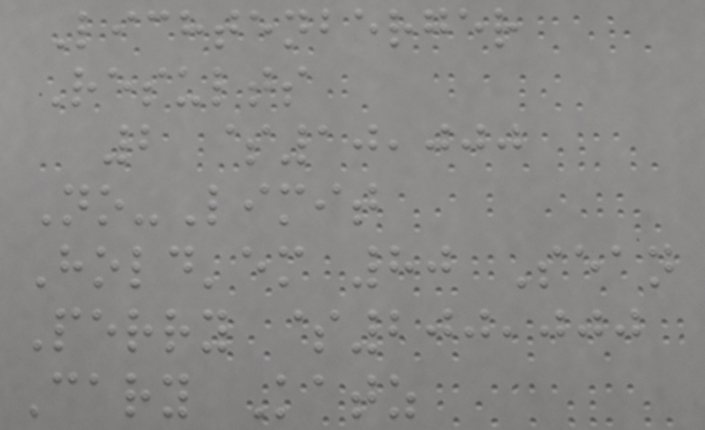Lichtenberger
Results
2 $10,000
No-Limit
Hold'em 80 Sean
Perry $200,000
Cary Katz
